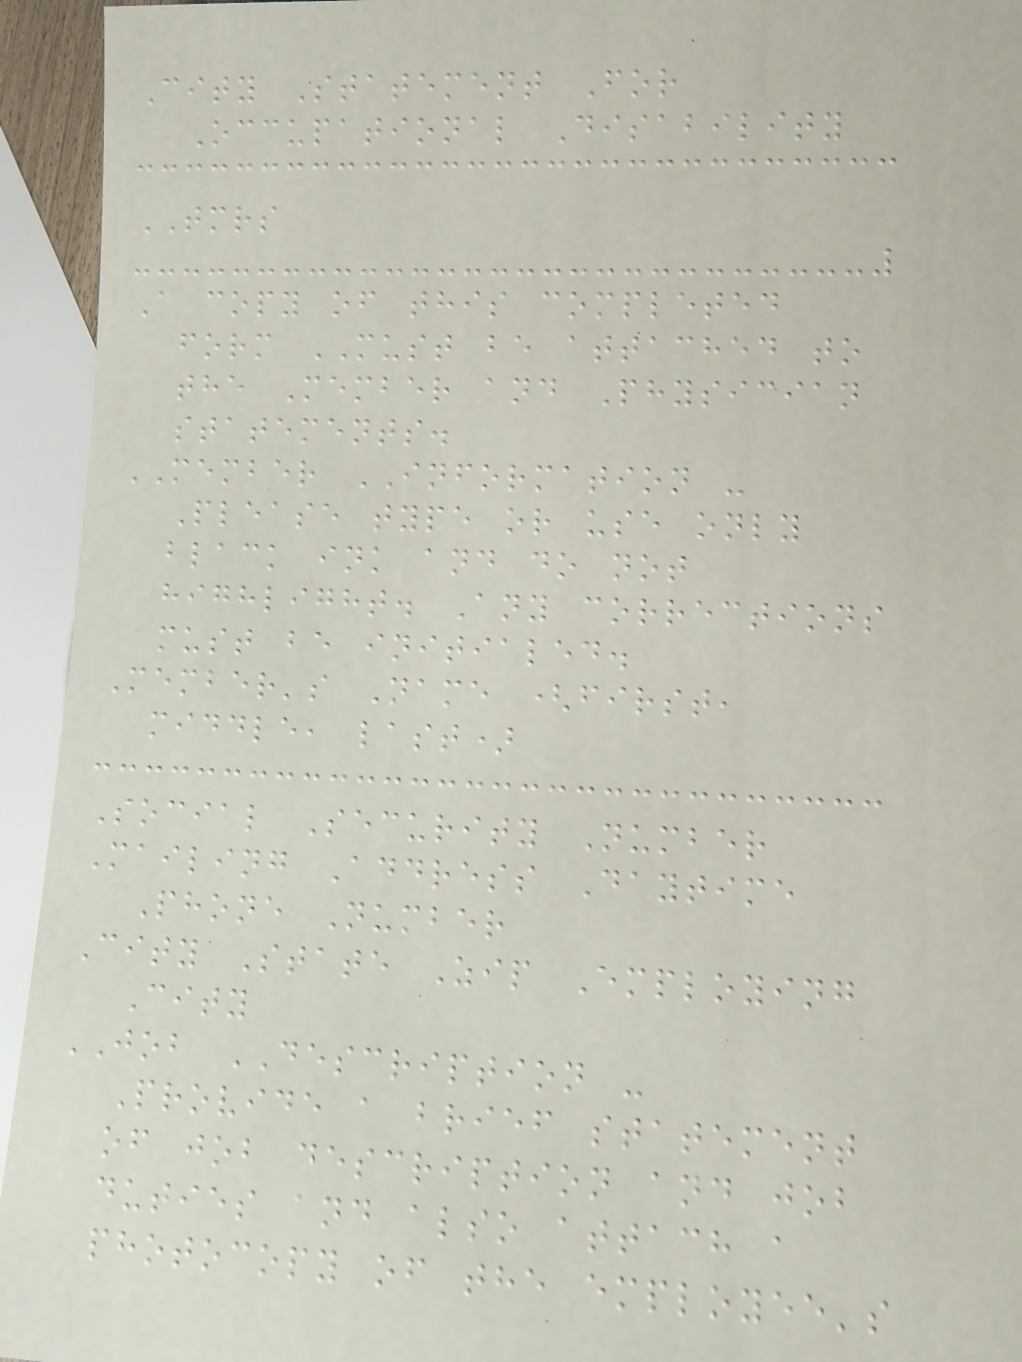City Statement For
Occupational Disability
TMRS
A copy of this completed
form MUST be attached to
the Member and Physician
statements.
MEMBER INFORMATION -
Please type or use only
black ink and do not
highlight. Any corrections
must be initialed.
Member's Name (first,
middle, last)
Social Security Number
Mailing Address Daytime
Phone Number
City State Zip Employing
City
JOB DESCRIPTION -
Provide a brief statement
of job description and job
duties and also attach a
photocopy of the employee's
